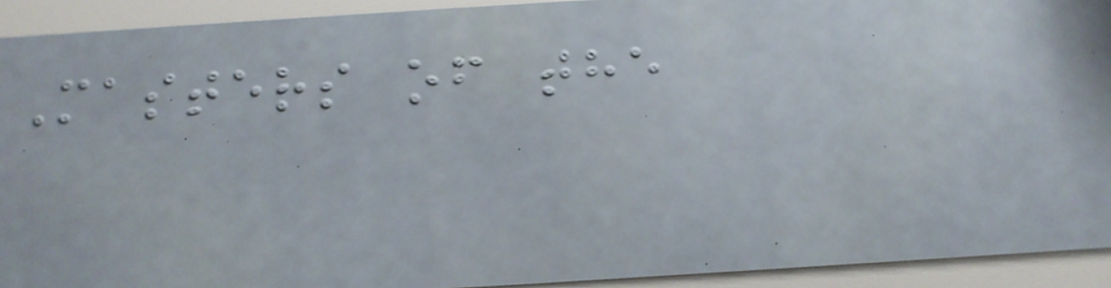Masters of the
